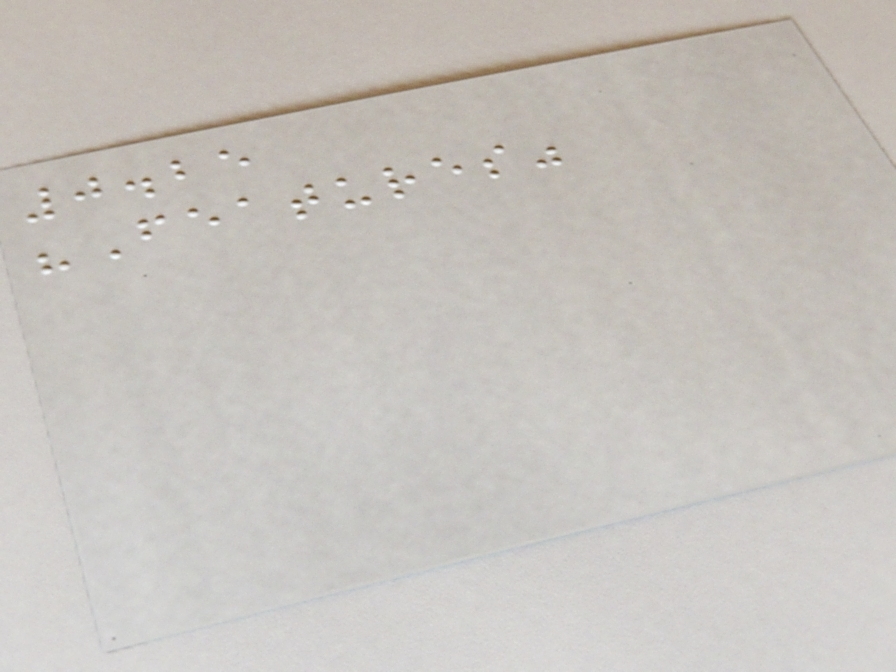0.25
"Features"
